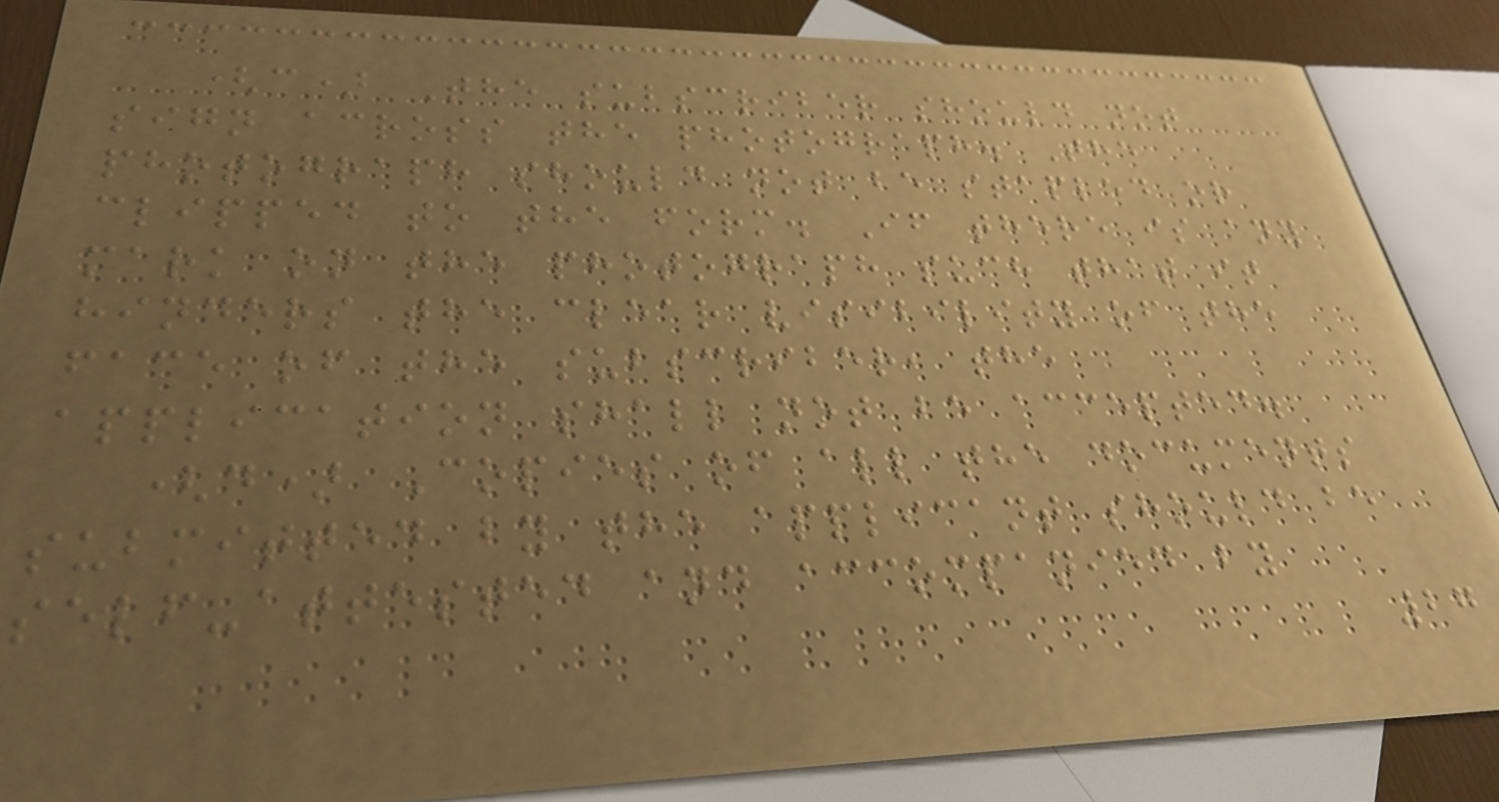(c) The subscriber should not
sign across the photograph. The
photograph should not be stapled or
clipped to the form. If there is any
mark on the photograph such that it
hinders the clear visibility of the
face of the subscriber, the
application shall not be accepted.
(d) Copies of all the documents
submitted by the applicant should be
self-attested and accompanied by
27
